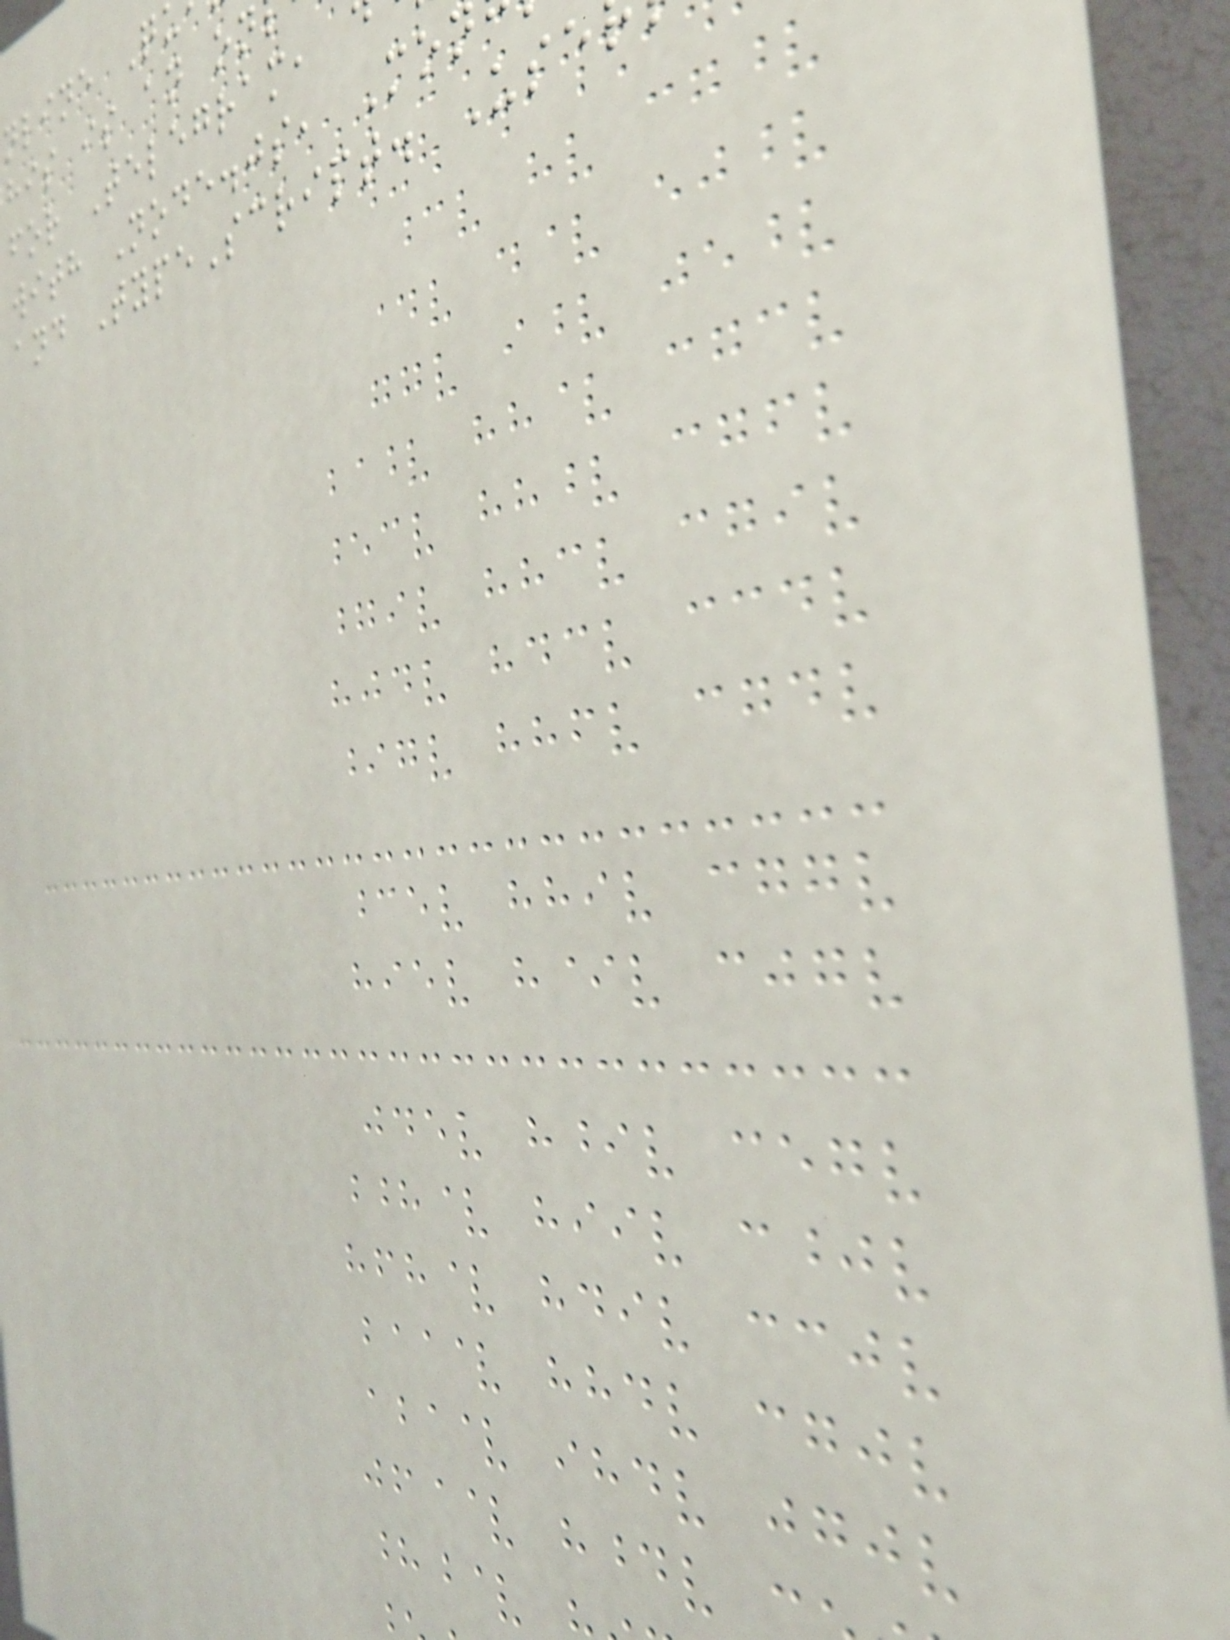nline Q
his is an on
for Telegram,
with Node.js, Mon
and TypeScript. Use
